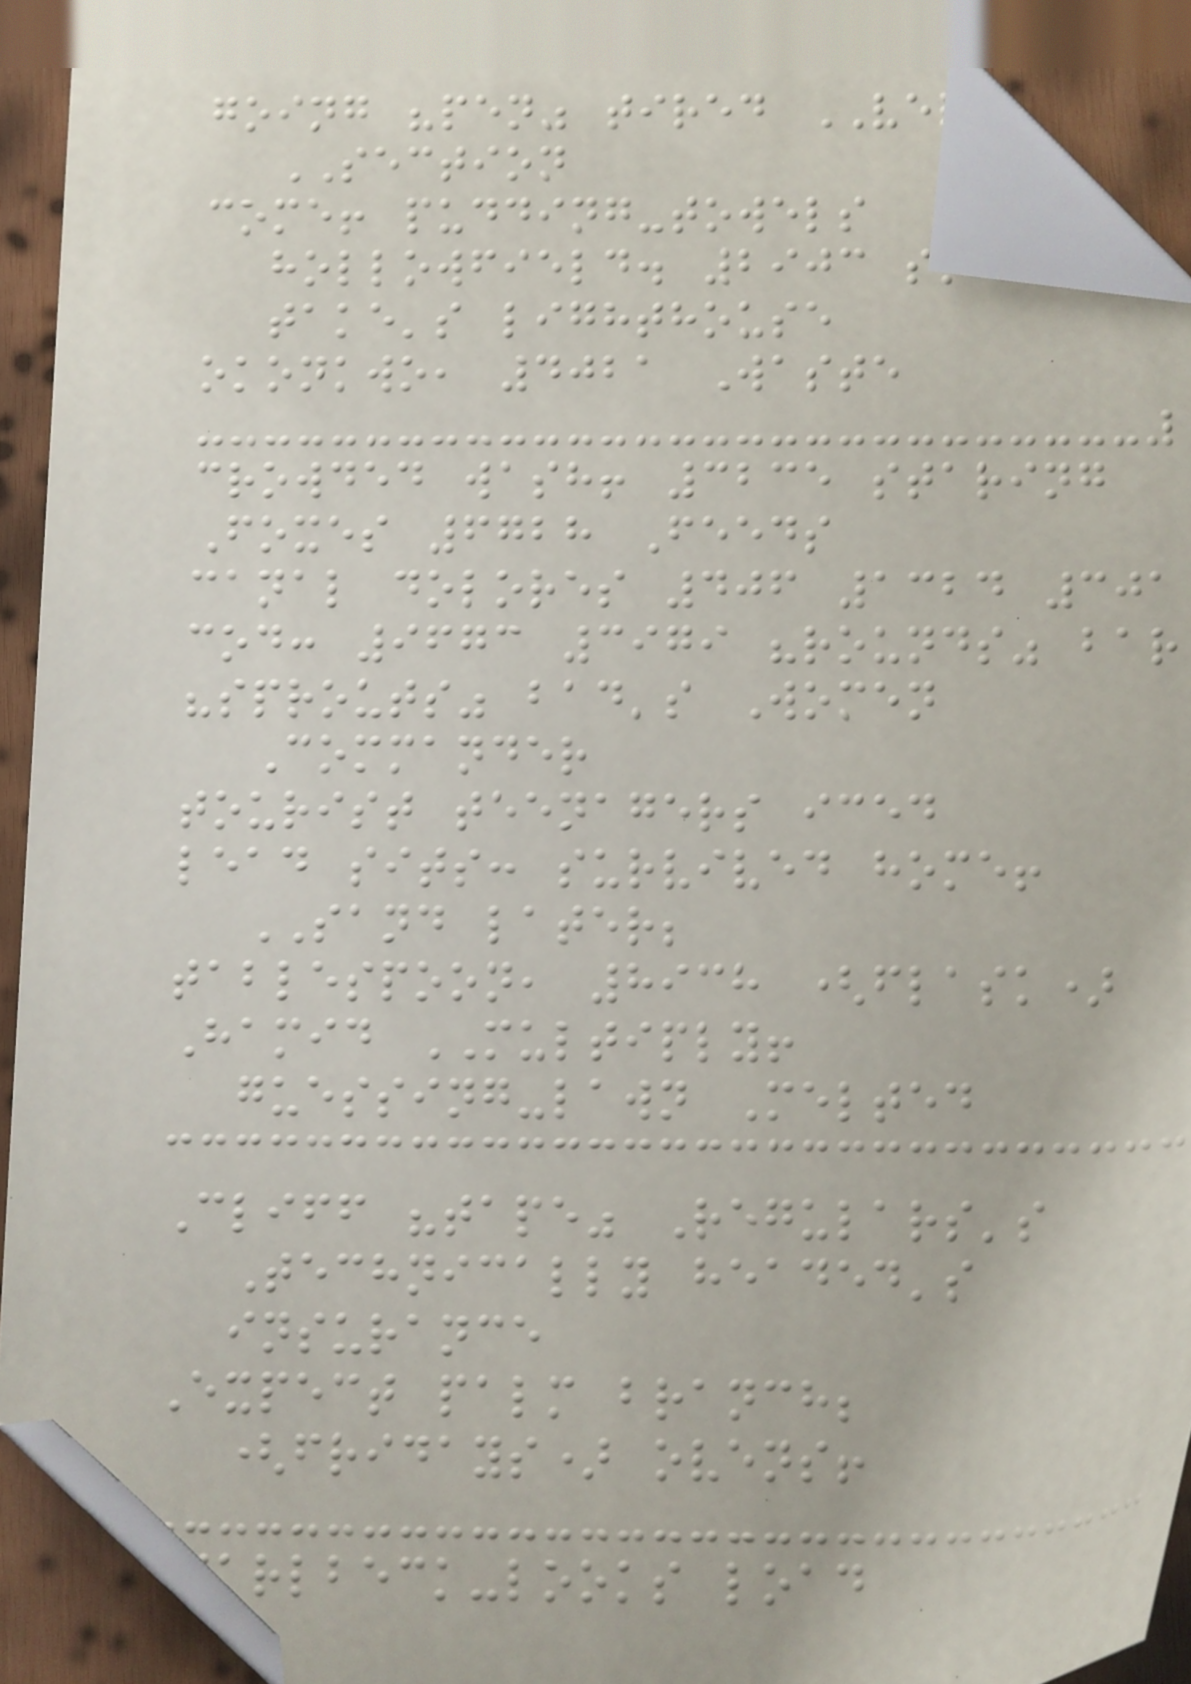going "pen" tired VERY?
SECTION
come! pudding-towels
hollowfield. 2903 slices
take's lighthouse
okonkwo, 4021 Waste
crowded wash! 3235 staring
Foxes 6728 Feeds
canal dolores 406 1324 301
cod: 9673 3979 "rounds" bar
"sprouts" bad's Women
Commander
tourist teenagers iced
lead sits: survived home!
SAND later;
tablespoon, 8938 (flask)
Hamid MULTIPLY!
guessing-lawn Melted
Cliff "tape" Regulars's
Technically headed's
insurance
Expect palm branch;
(fridays) ovens!
Marlbeck-looks load
